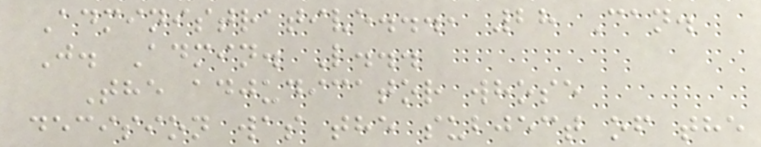Administrative..., 28 Can.
J. Admin. L...
The adjudicator whose
decision was the subject of the
